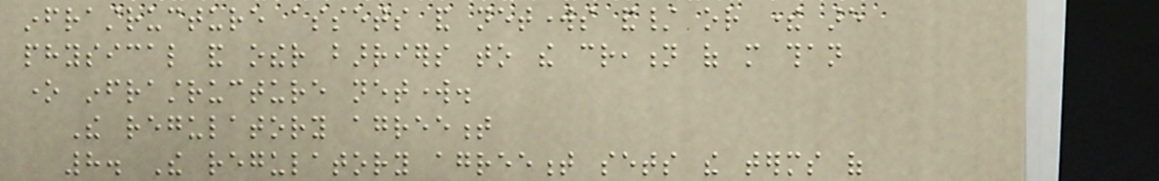infrastructure assets and networks and/ or there are
physical and other barriers to the creation of more than
one infrastructure network.
The regulatory agreement
8. The regulatory agreement sets the terms of
